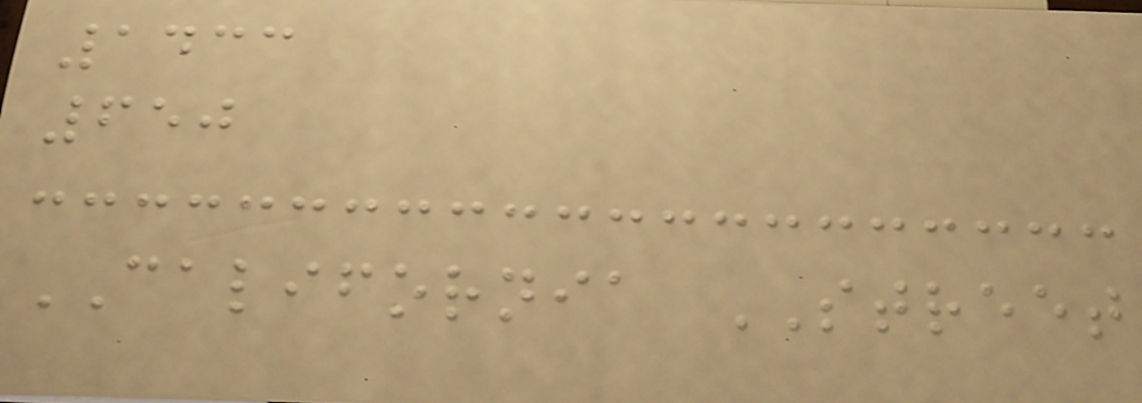1433
650
CALIFORNIA STREET
